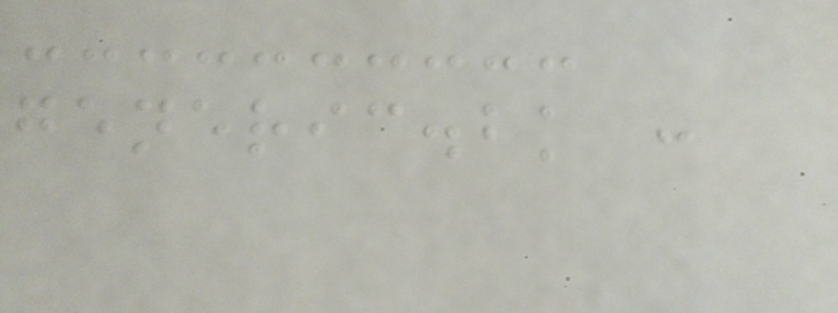generic.bk :
